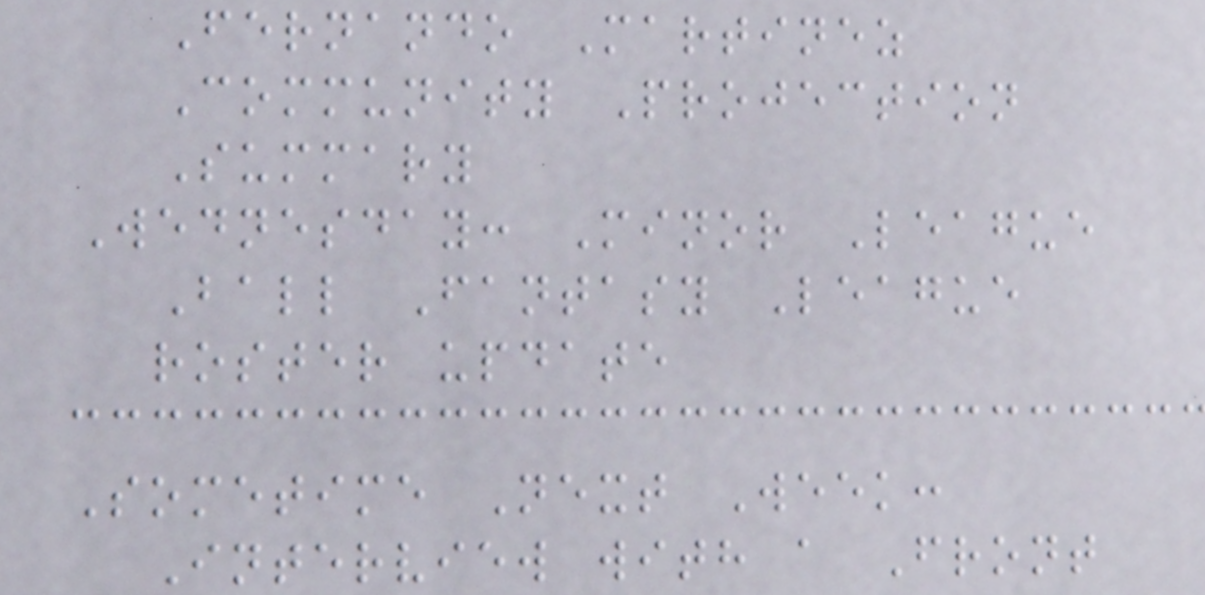Fernando Martinez
Community Projection
Summary
Wednesday: Minor League
Ball Fantasy League
roster update
Sometime Next Week:
Interview with a Front
